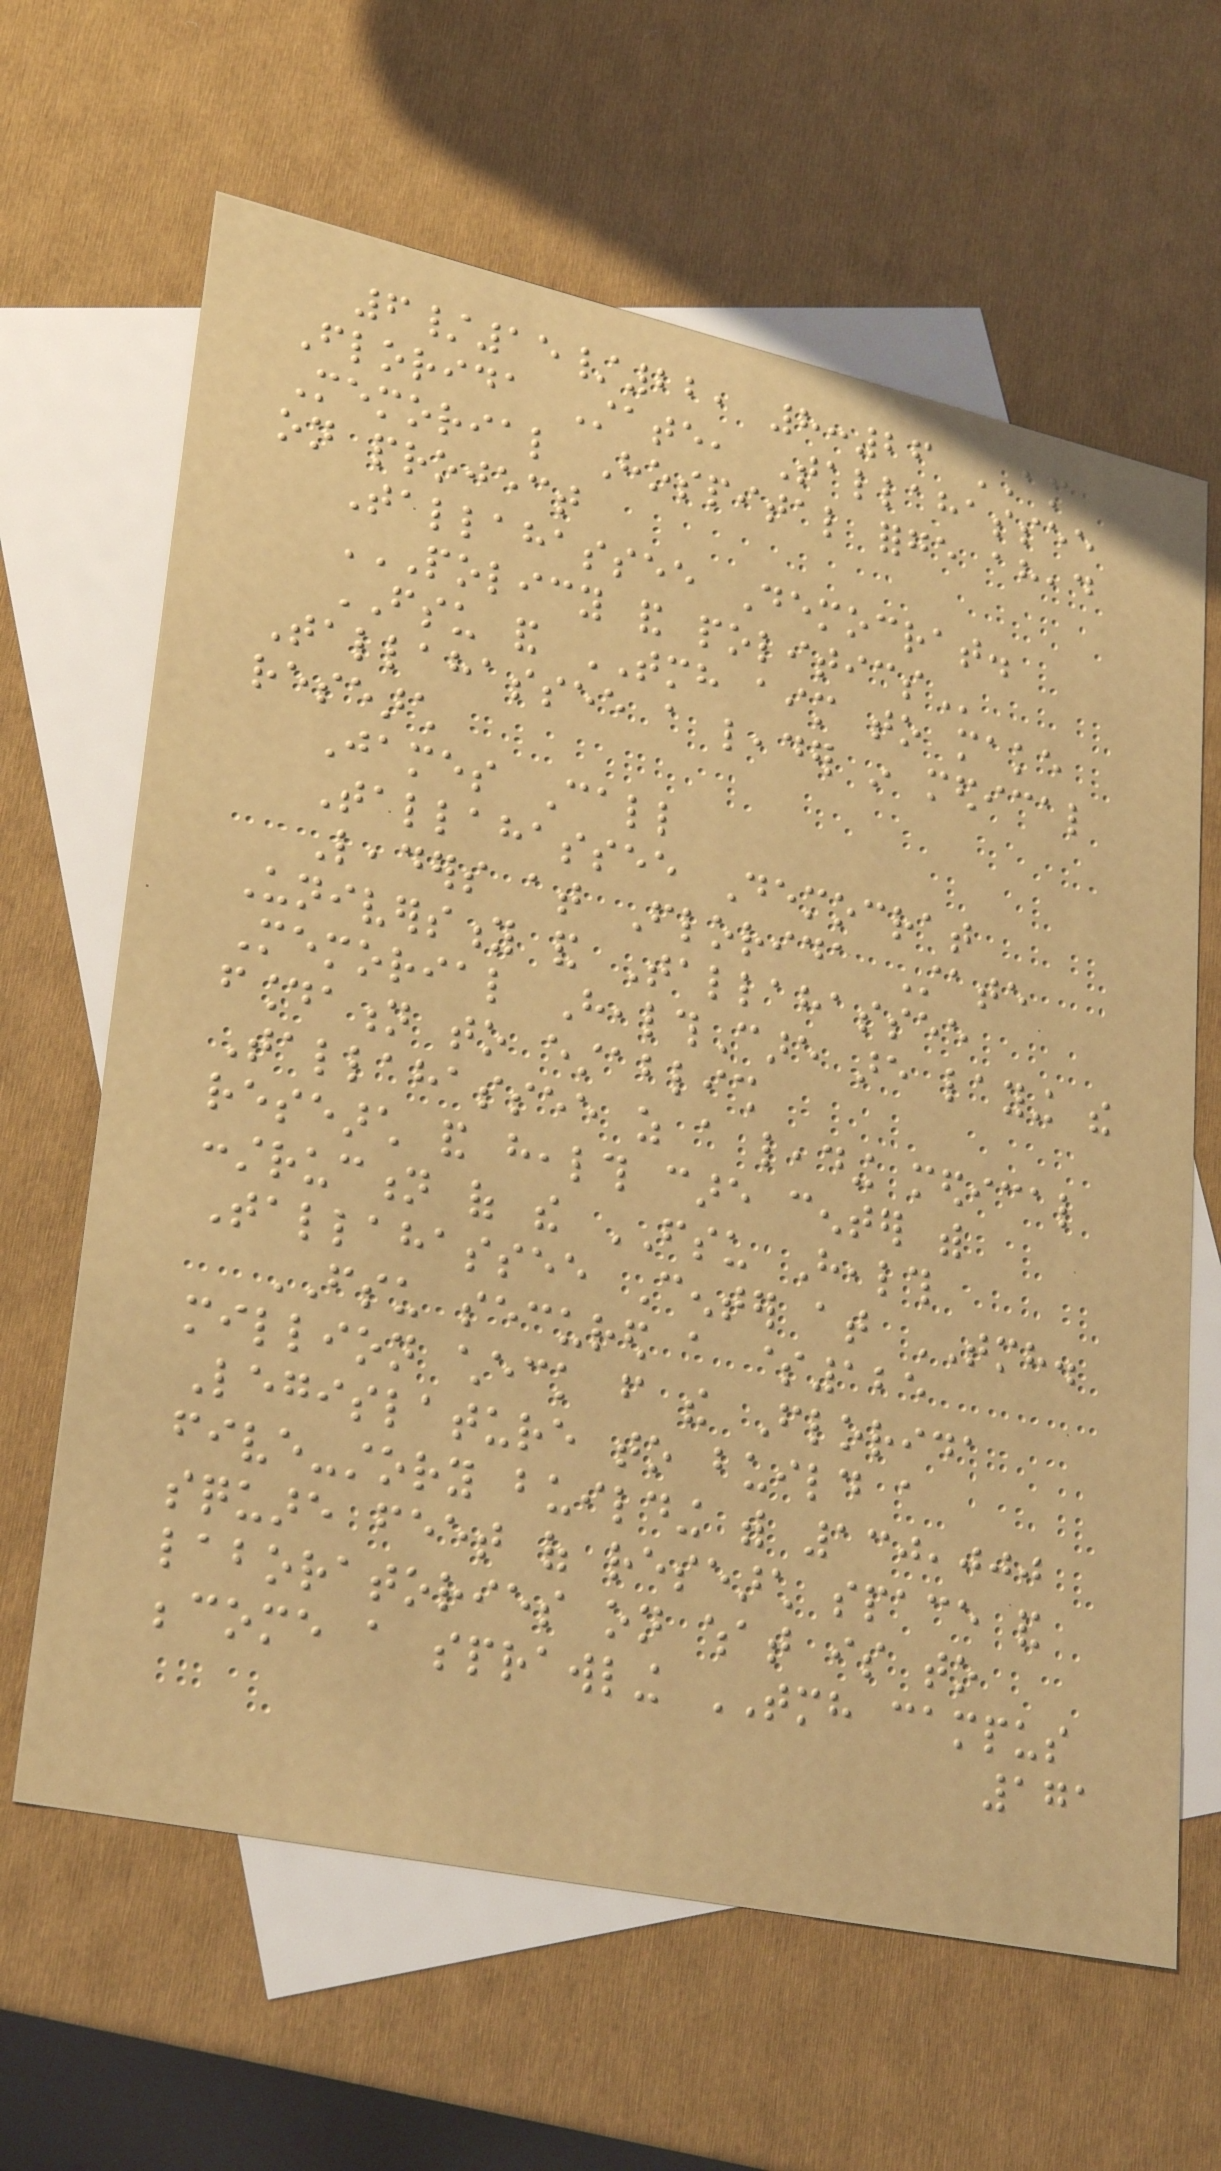6/15/22, 8:26 AM
Florida State, Tallahassee
Memorial Hospital forge ahead
on project
Tallahassee Democrat.
POLICY AND POLITICS
FSU and TMH aim to make
Tallahassee a leader in medical
research
James Call
Tallahassee Democrat
Leaders at Florida State
University and Tallahassee
Memorial HealthCare are laying the
foundation to establish
Tallahassee as a leading medical
research and health care center with
construction of the FSU Health
Tallahassee Center at TMH.
FSU secured a $125
million check from the Florida
Legislature to build a
five-story building with 130,000
square feet of research space and
laboratories on what is to
become a sprawling TMH campus
171
